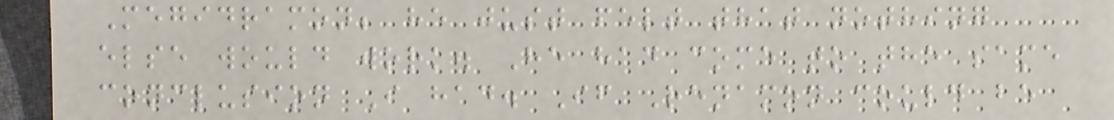Megidramon; he just felt that nothing
else would work. He had come to the same
conclusion I had. If Renamon could be
